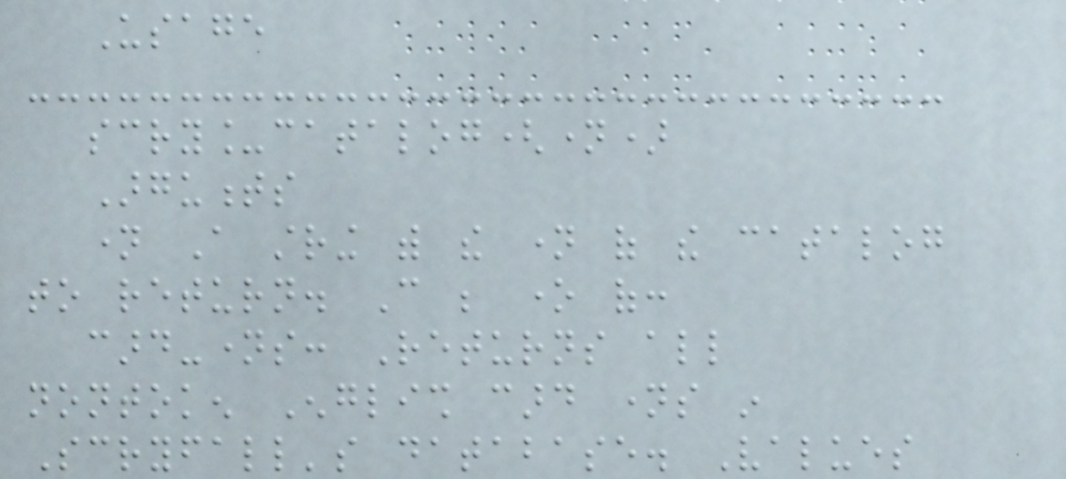Usage
scry_catalog(name)
Arguments
name A string with the name of the catalog
to return. Can be one of:
card-names: Returns all
nontoken English card names in
Scryfall's database. Values
